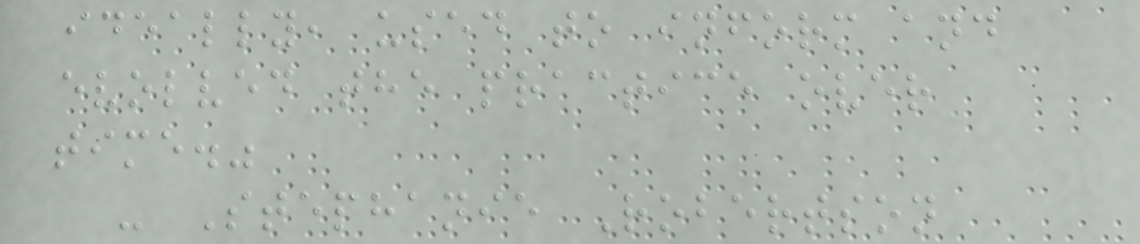ideally, used to inform and
evolved the practice over
time."
- Stephanie Robertson
